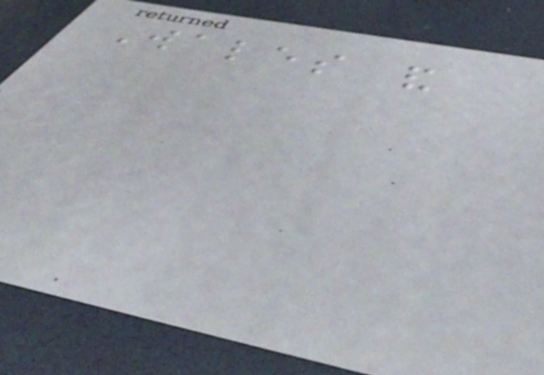Wales and
